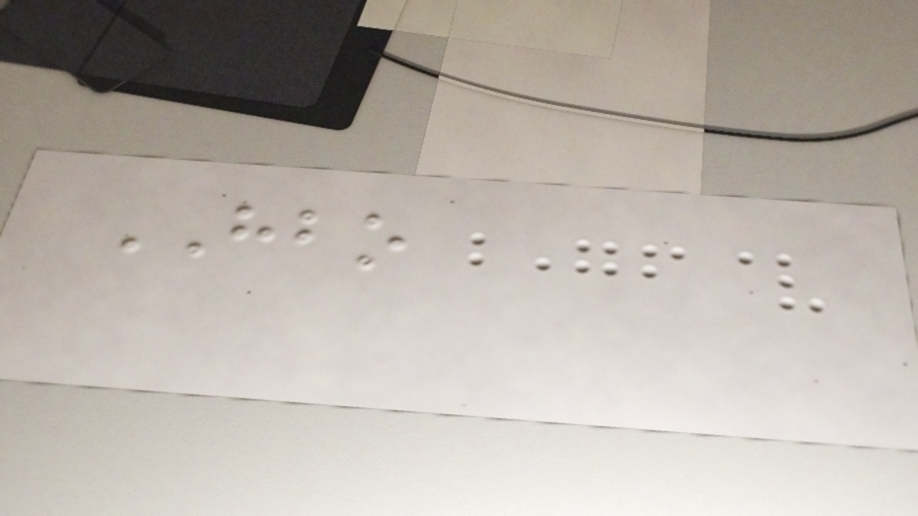HBO
